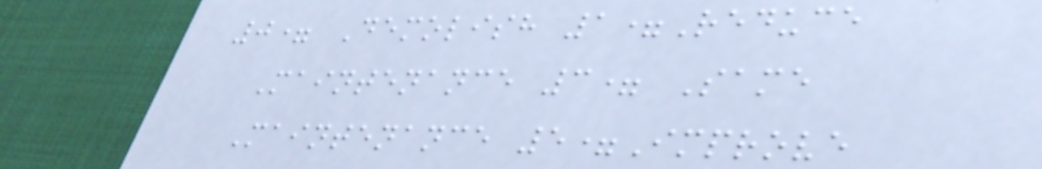0= Demolish 1=Reduce
Maintenance 3= Same
Maintenance 5=Improve
